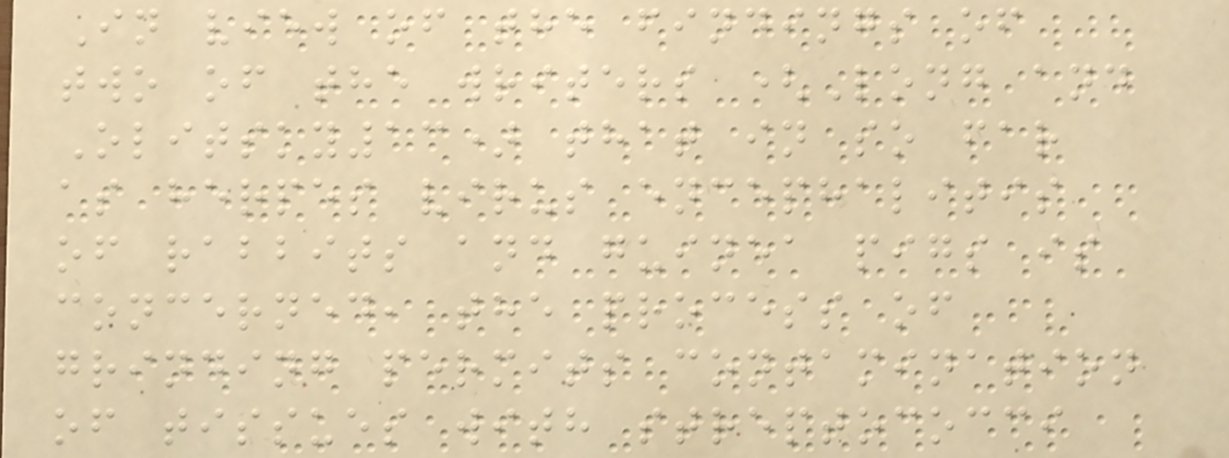In view of the findings of
two of the writers (Long and
Olitsky13) that in so far
as herpes virus encephalitis
of rabbits and guinea pigs is
concerned, the process of
grinding permits contamination
of tissues with streptococci
